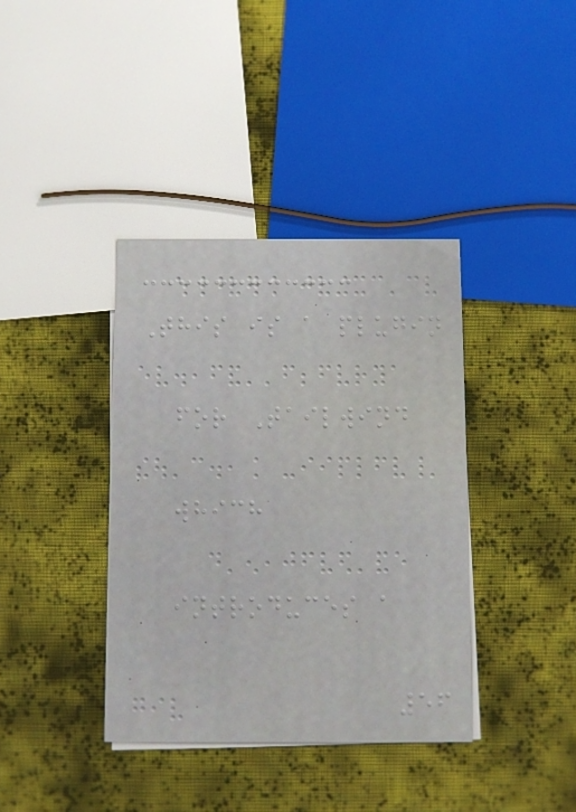This is a plugin
for Tailwind
which
introduces a
56
